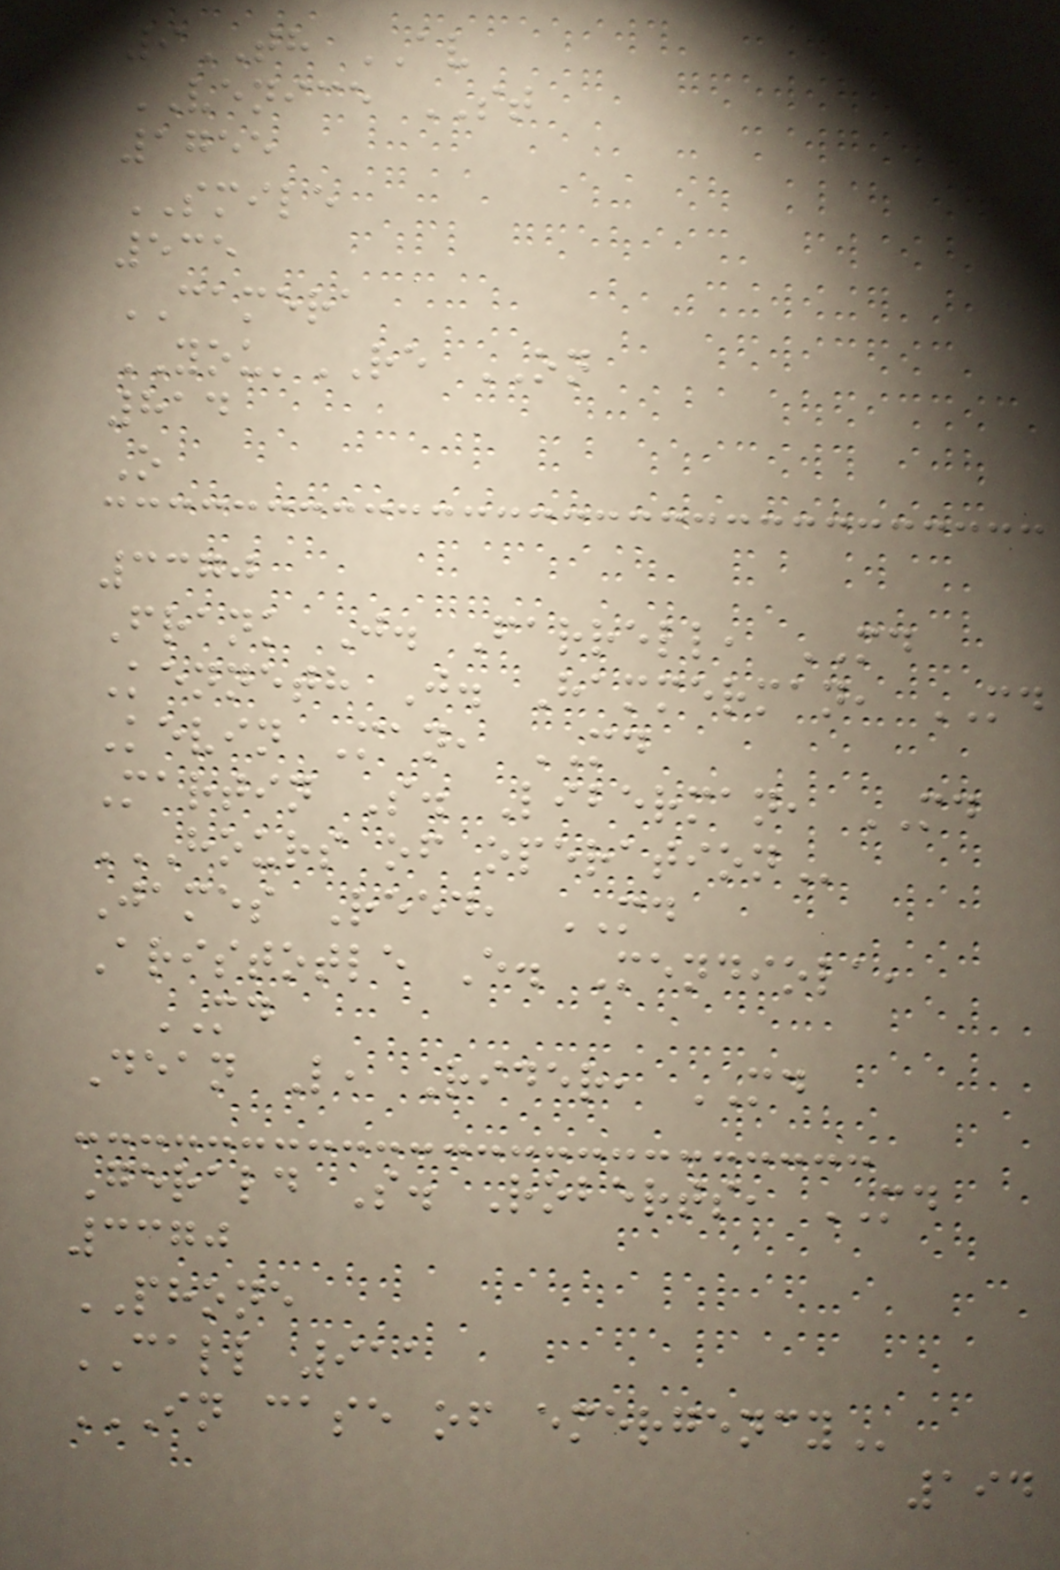9TH AV
VENICE ST
1755
SMILE
535
CAMERA
YOU'RE ON
814
O
3370
Frank J. Farrell, MD
Kenneth J. Hammerman, MD
Kevin Man, MD
Martin S. Liberman, MD
HOURS OF OPERATION
James Reed, MD
Aristotle E. Mendiola,
MD
Dean L, Rider, MD
Gerald S. Roberts, MD
3370
PHONE
CALL 911
IN CASE OF EMERGENCY
194
